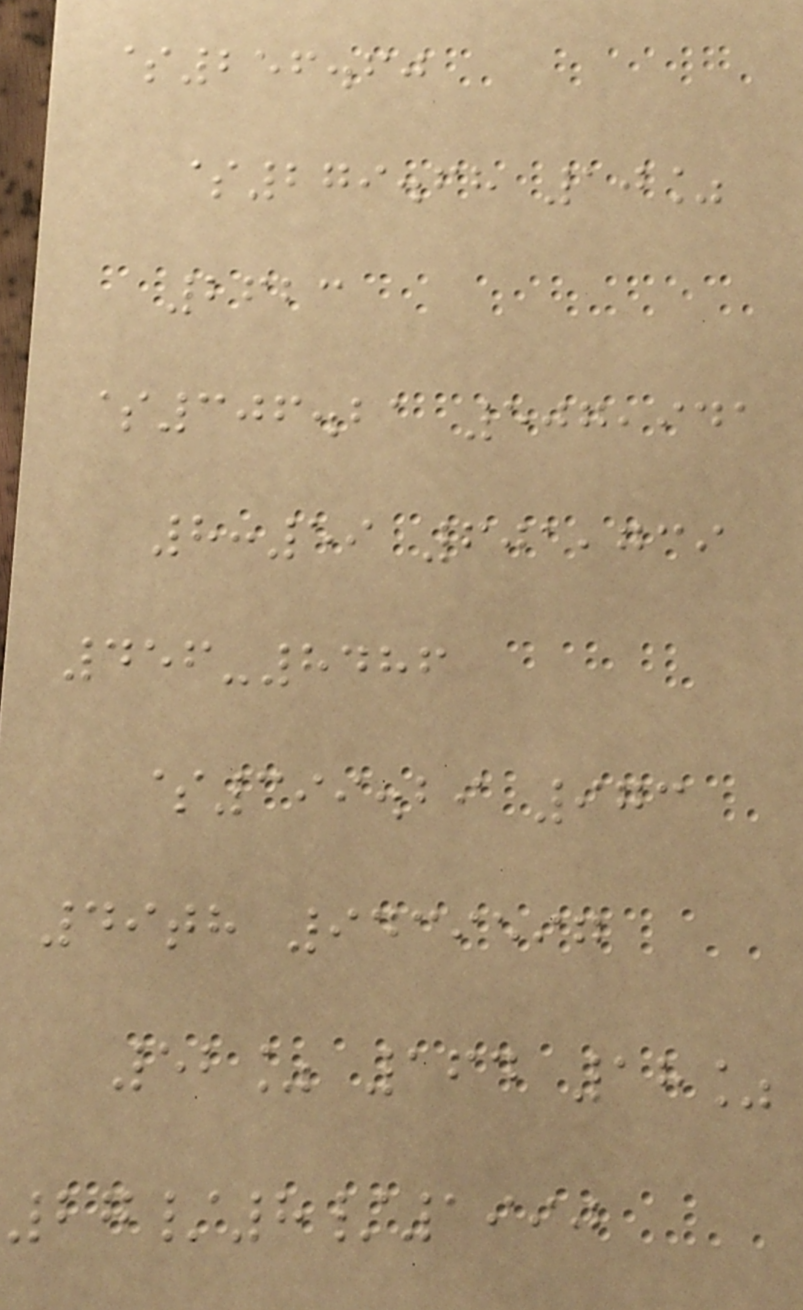$256.60
$279.68 10%
2623
$306.21 507,941
8:59 601,739
456-8486
$399.29 973
49th 9439597
52% 164 18%
27/8/1990
